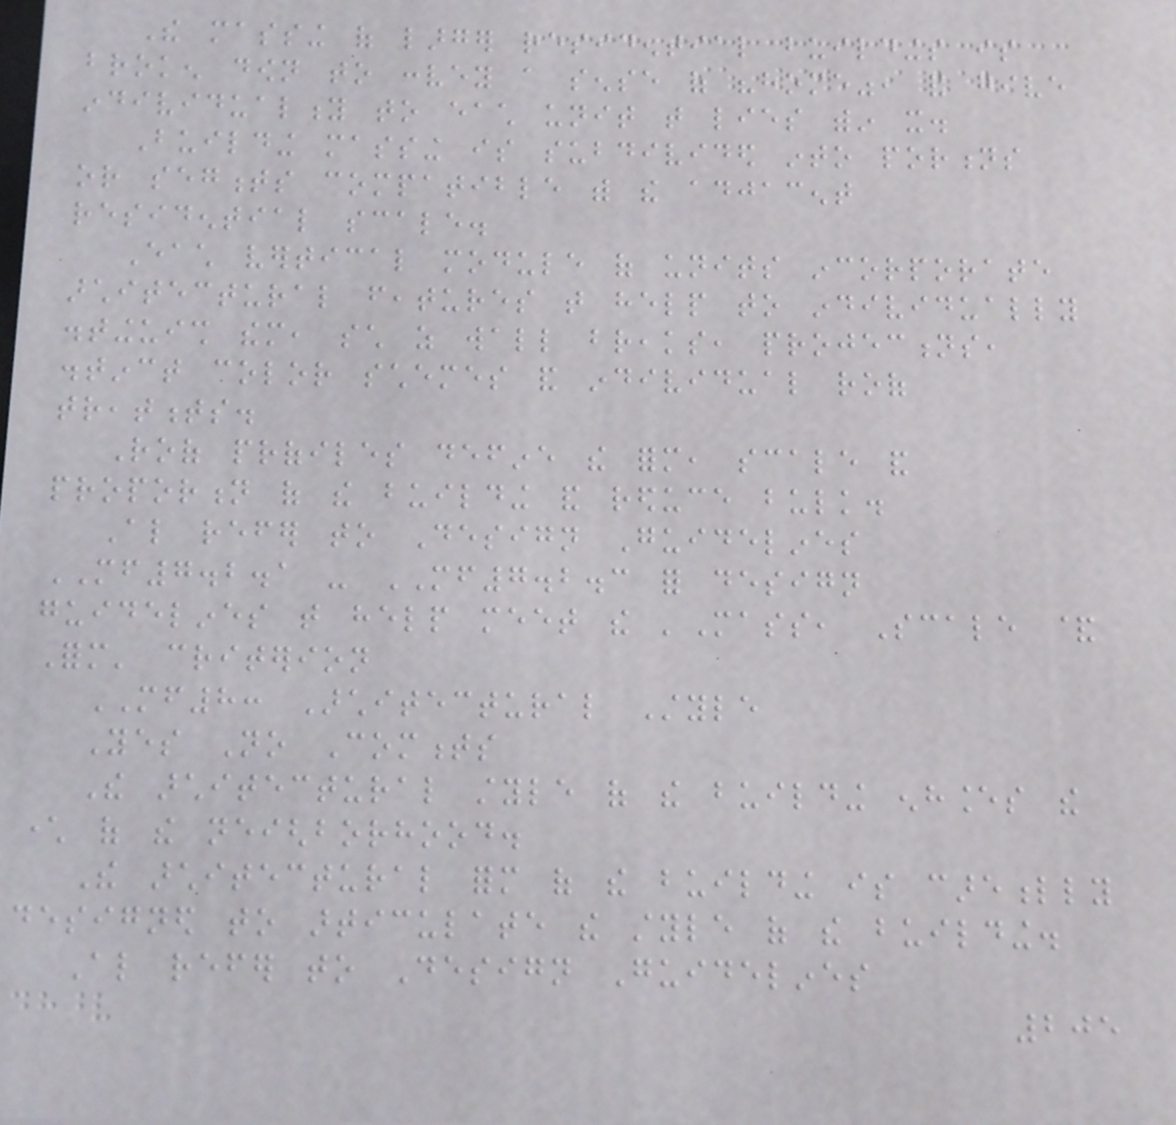The massing of larger residential buildings is
broken down to convey a sense of "home", and give
individuality to each unit that lies within it.
Building massing is subdivided into portions
or segments compatible with the adjacent
residential scale.
Each vertical module of units incorporate
architectural features that help to individually
distinguish them, such as wall breaks, projections,
distinct color schemes and individual roof
treatments.
Roof profiles define the form, scale and
proportion of the building and reduce bulk.
Also refer to Design Guidelines
MF7.2.1 - MF7.2.3 for design
guidelines that help meet the 'Mass, Scale &
Form' criterion
MF8: Architectural Style
Yes No Comments
The architectural style of the building enhances the
character of the neighborhood.
The architectural form of the building is carefully
designed to articulate the style of the building.
Also refer to Design Guidelines
205
